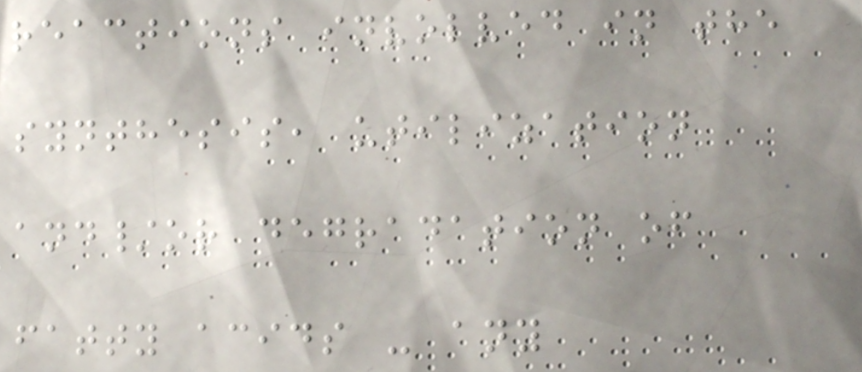reactions involved in the
synthesis, utilization
and/or degradation of
fatty acids - any
